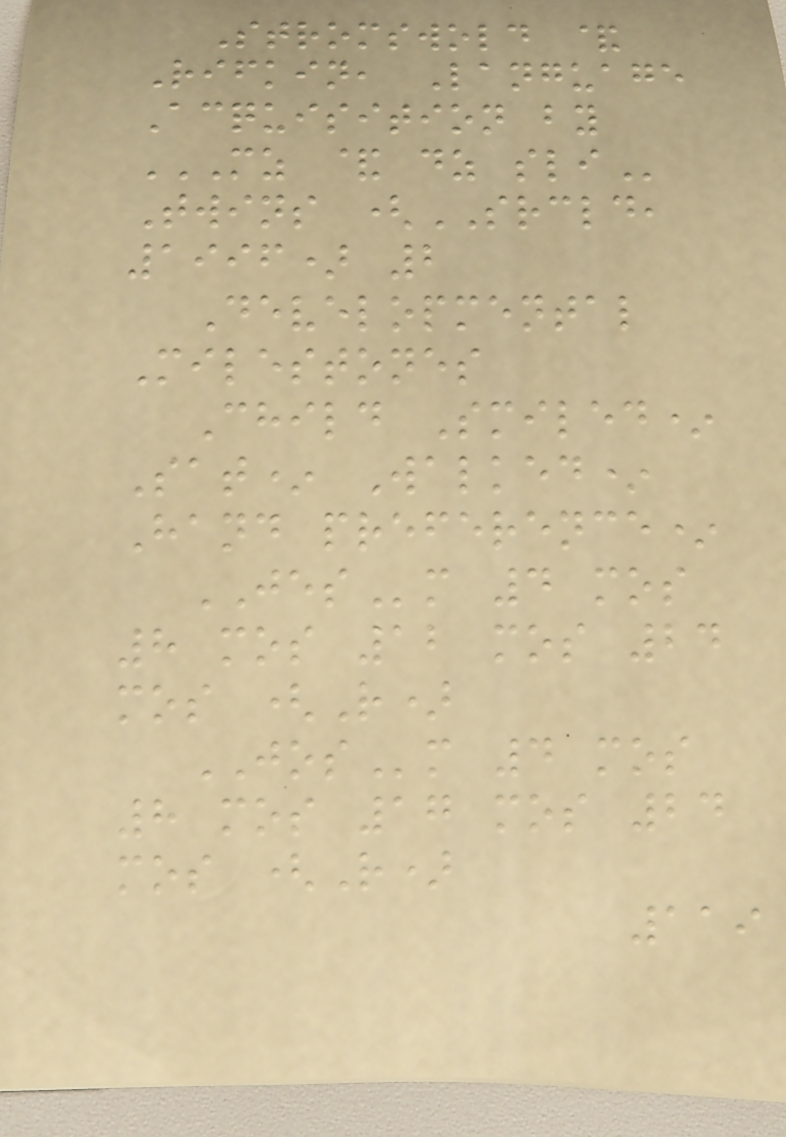Stromswold &
Rifkin, Language
Acquisition by
MZ & DZ SLI
Twins (SRCLD,
1996) 2
Developmental
Milestones
Child Smiled*
Sat* Walked*
Hand preference*
JESm 4 mos
8 mos 12 mos 24
mos (R)
JOSm 4 mos
8 mos 17 mos 24
mos (R)
119
